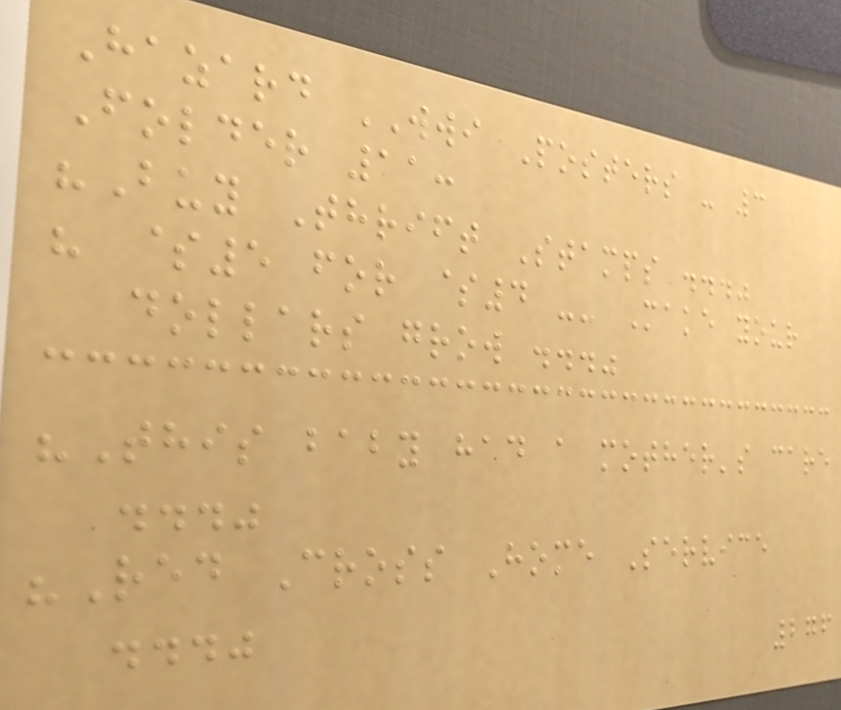Hazard WWI Posters - 3
Folder 11:
"Buy Thrift Stamps ..."
" $5 for $4 -- Make your
dollars grow ..."
"This baby had a mother's care
..."
"Red Cross Home Service
..."
276
